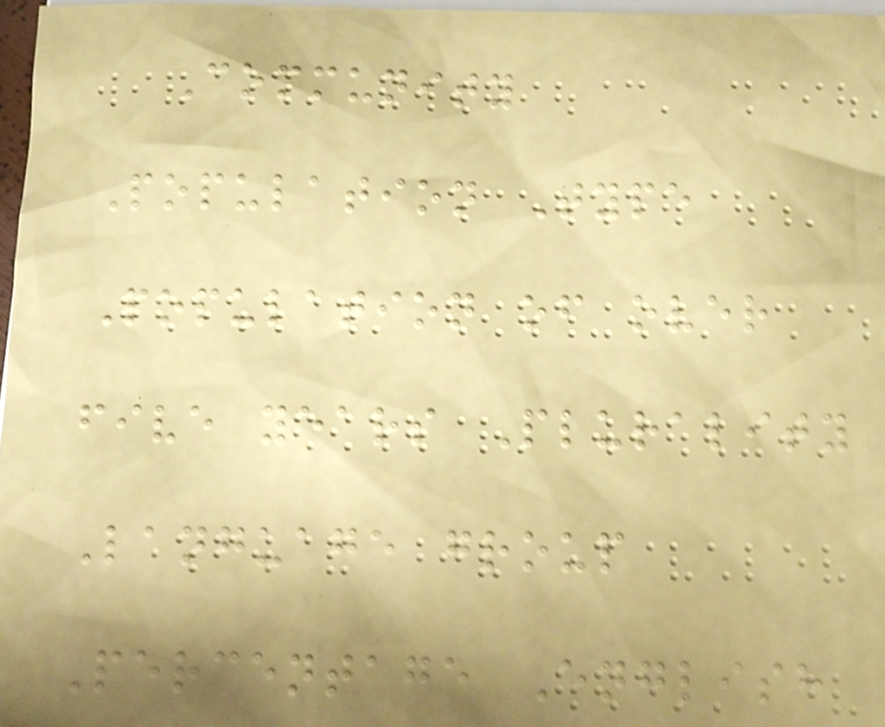Community
Population Type
Population of over
five years Plurality
Language group
Percentage English
